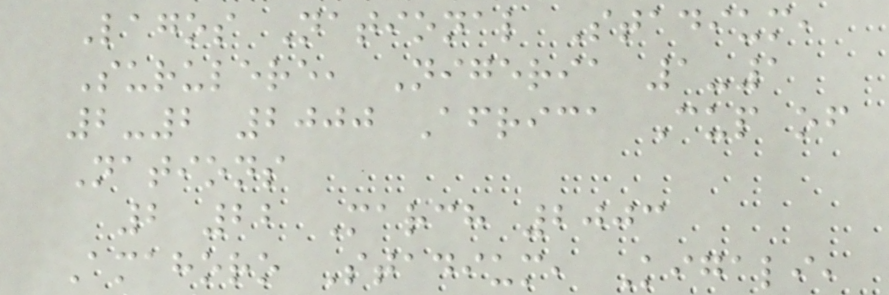Lagos National Stadium,
Surulere, Nigeria 1-1
2-2 2000 Africa Cup of
Nations
2 22 March 2003
Amahoro Stadium, Kigali,
